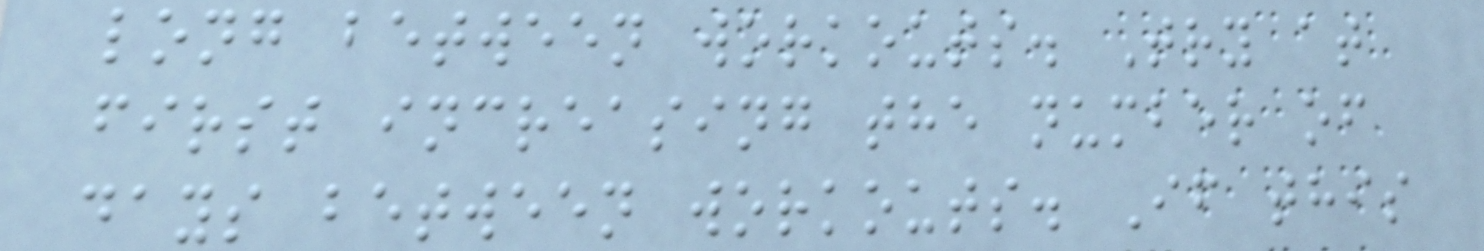long between workouts. Try at
first increasing the number of
days between workouts. If this
